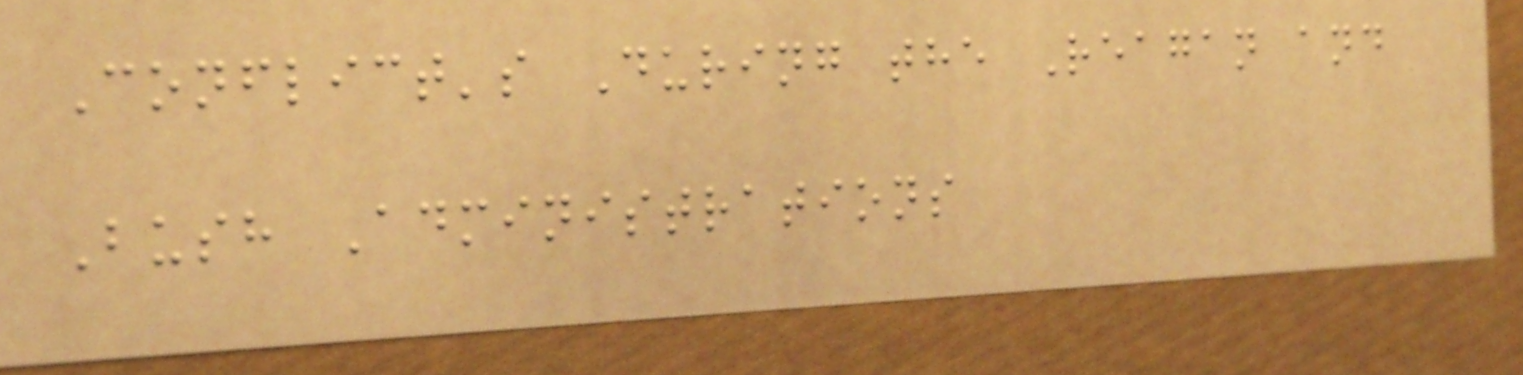Conflict's During the Reagan and
Bush Administrations
